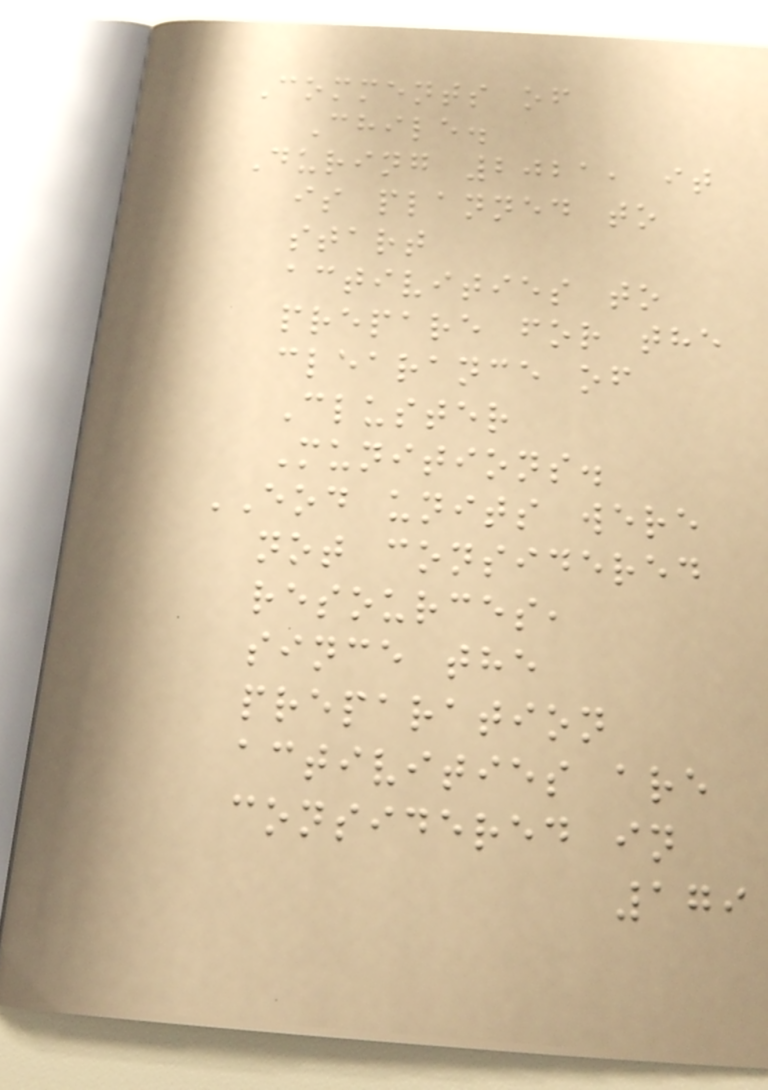Comments of
Chile.
During 2021, it
is planned to
start
activities to
prepare for the
clearance of
Cluster
Munitions.
EOD units were
not considered
resources,
since the
preparation
activities are
considered in
179
